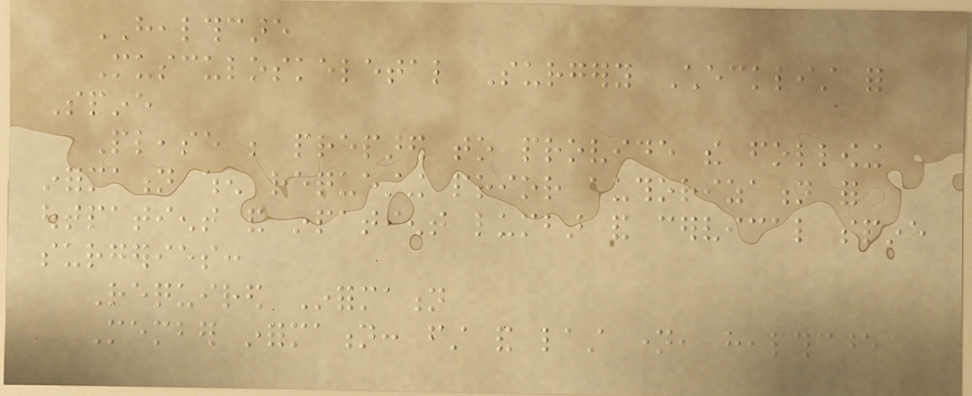HEALTHCARE
Musculoskeletal Surgery Checklist for
Spine
Please be prepared to provide the following
information when requesting prior authorization for
outpatient and inpatient lumbar and cervical spine
surgeries:
Required Information
Member information: first and last name, healthcare
